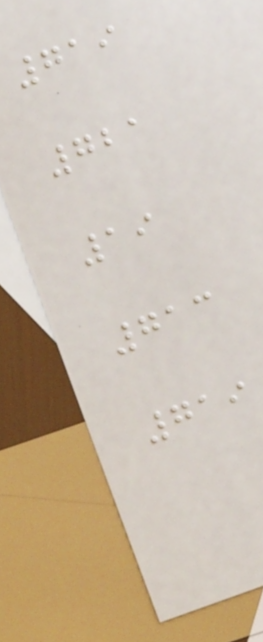719
721
19
713
719
